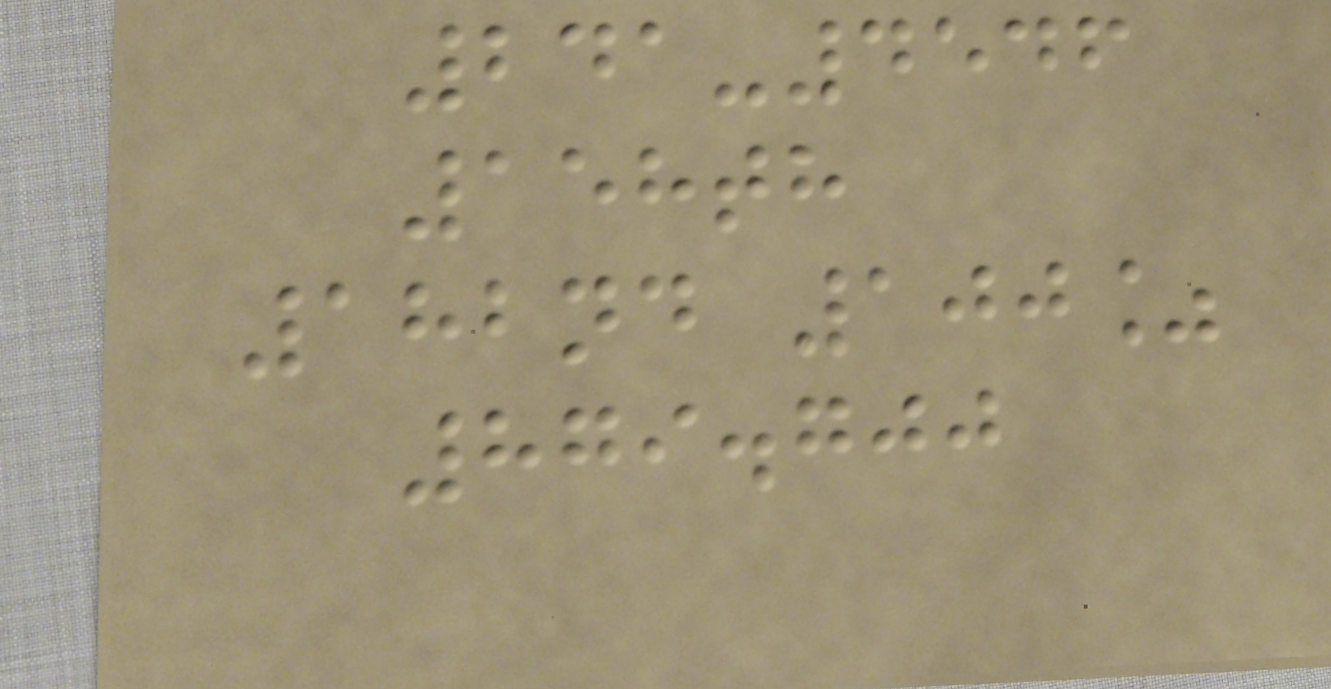241-4546
158th
182nd 100%
879.700
